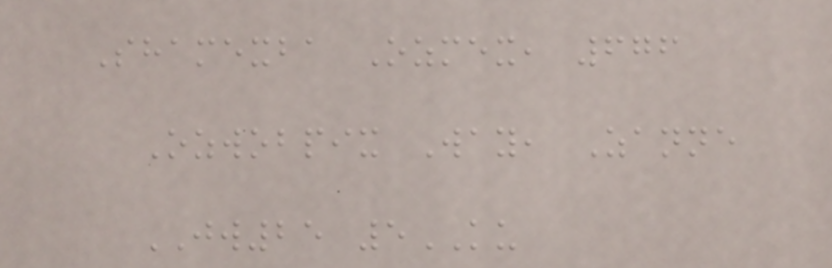Shamexba Ozmex, 676
Ozwobpix Way, Zanne
JW25 5KU
